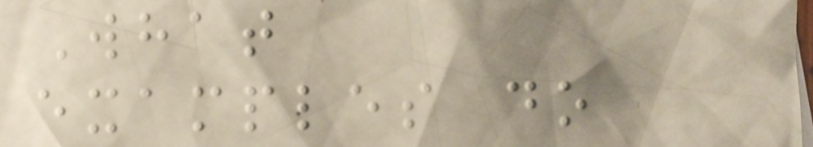What
examples do
